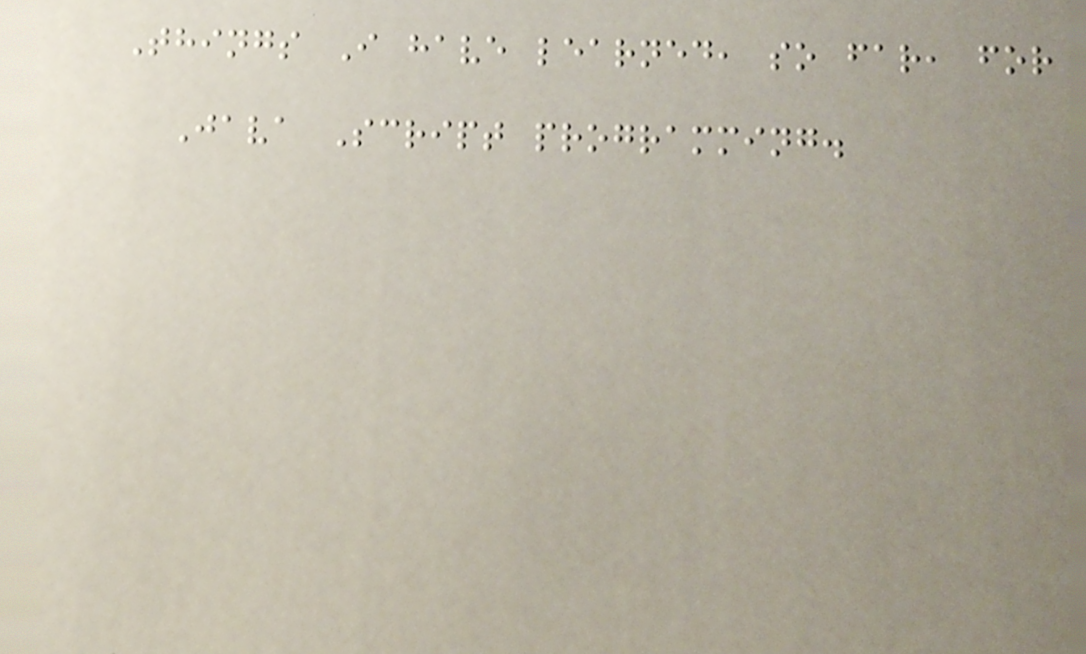Things I have learned, so far, for
Java Script programming.
